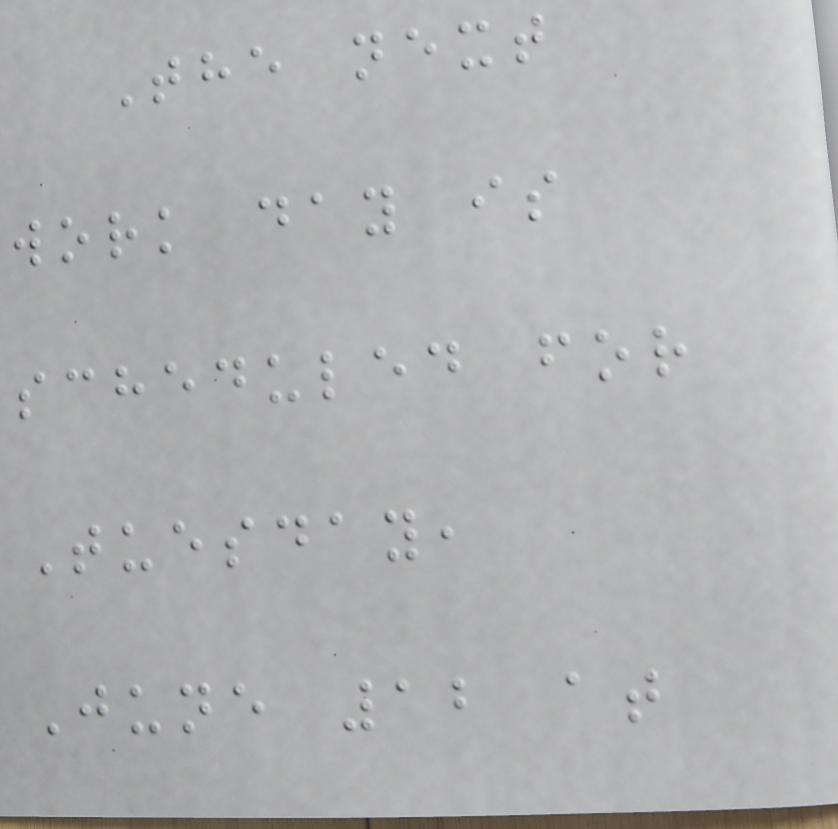The next
work day is
scheduled for
Tuesday,
June 12 at
